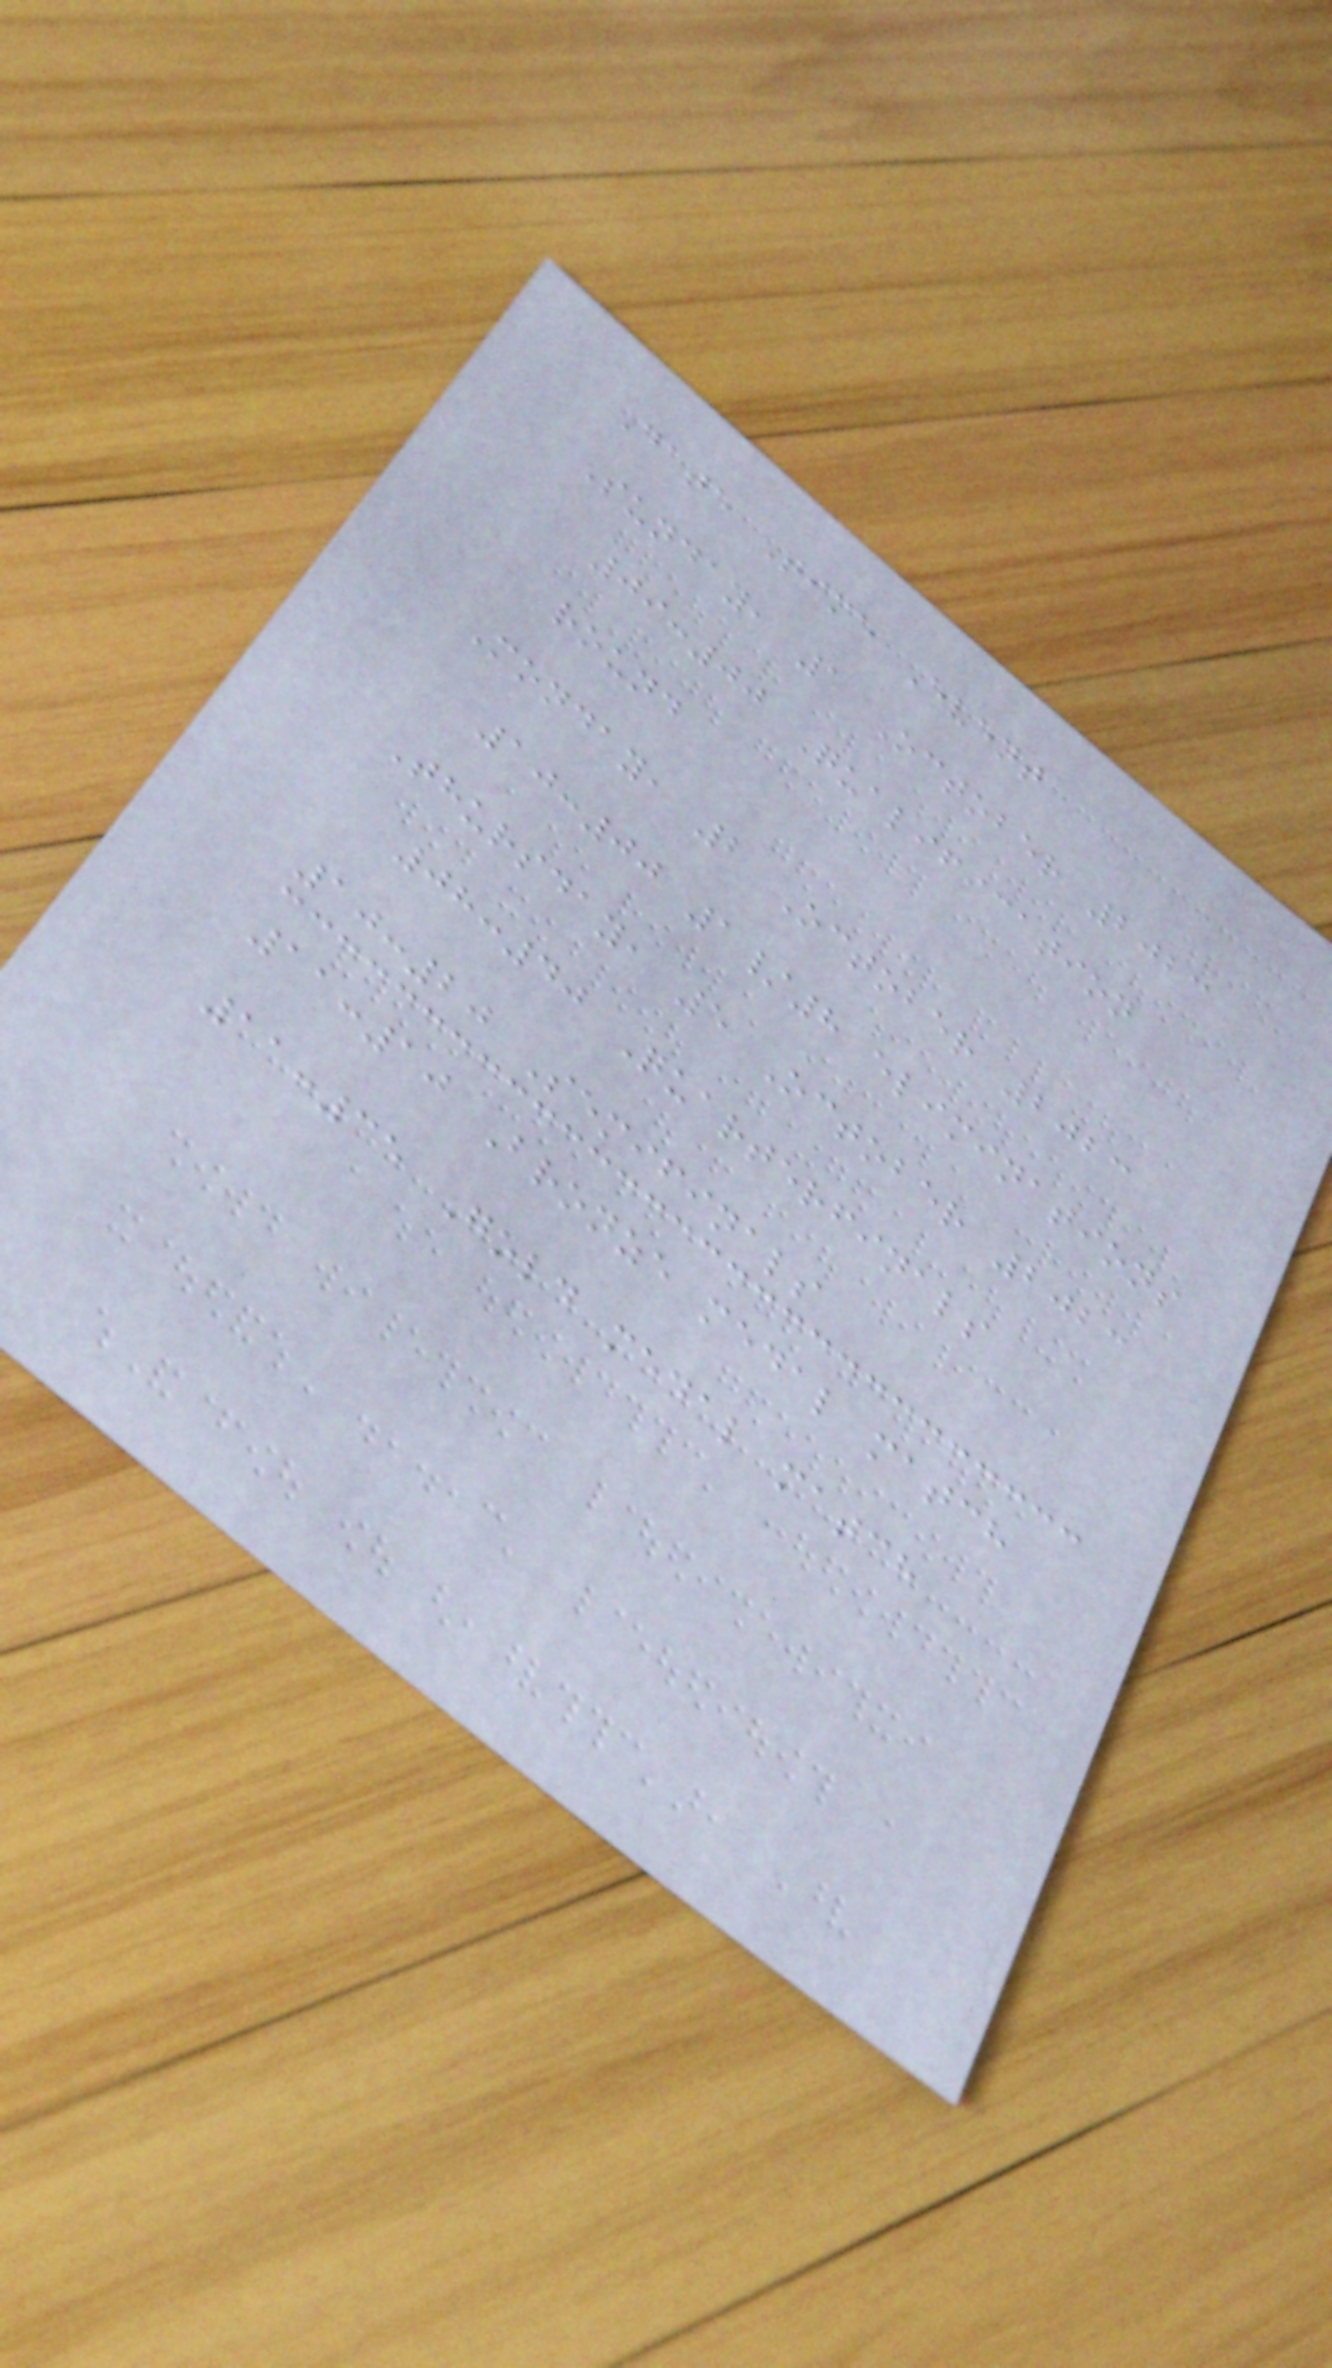Date Time Event
Sunday, 1 October 2023
09:00 Qualification
round
Monday, 2 October 2023
10:00 1/8 eliminations
Thursday, 5 October 2023
08:40 Quarterfinals
10:20 Semifinals
11:10 Bronze medal match
11:35 Gold medal match
